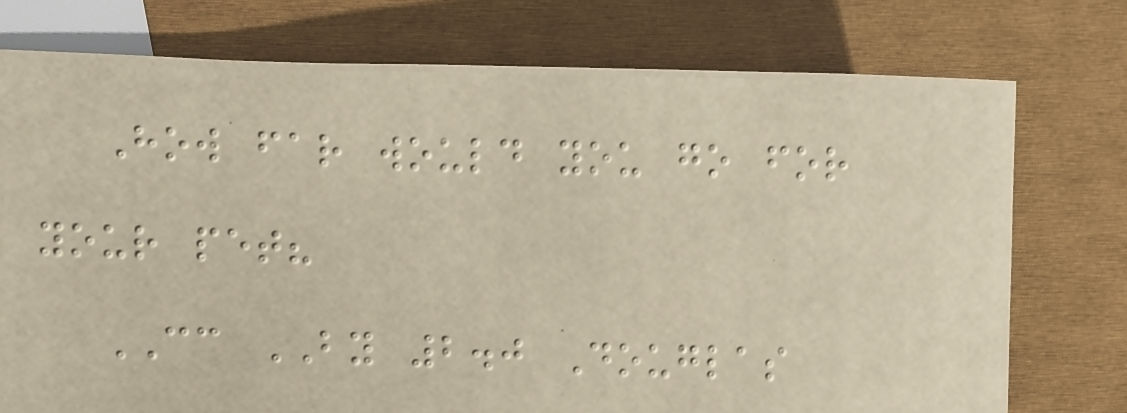How far would you go for
your pet?
CC BY 2.0 Douglas
